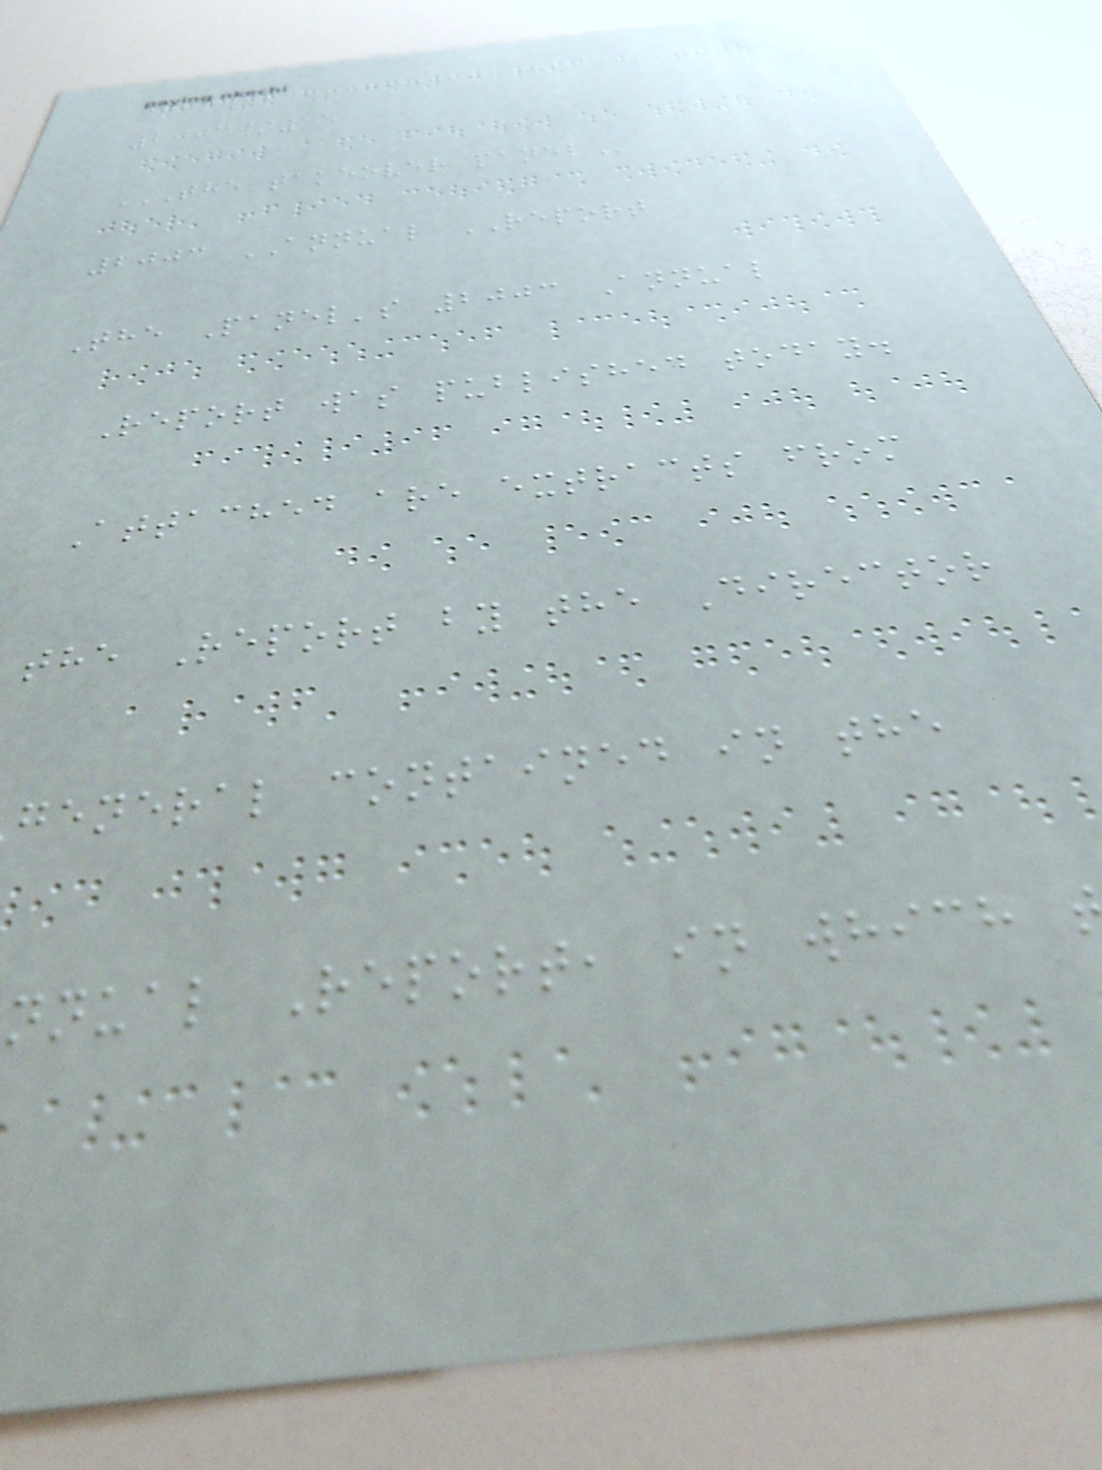2003/15
THE TAKEOVER PANEL
2003 ANNUAL REPORT
The Panel's 2003 Annual
Report was published today.
Attached are extracts from
the Report by the Director
general contained in the
nnual Report, in which
